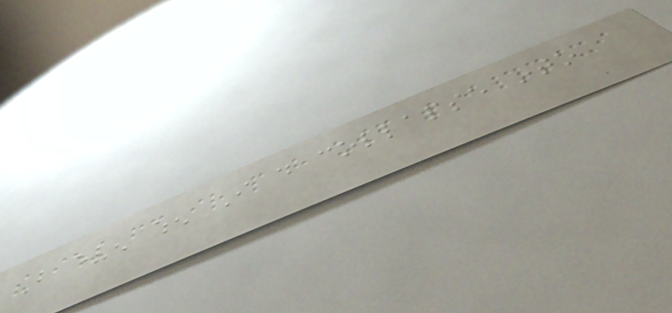But even when I do collapse into
